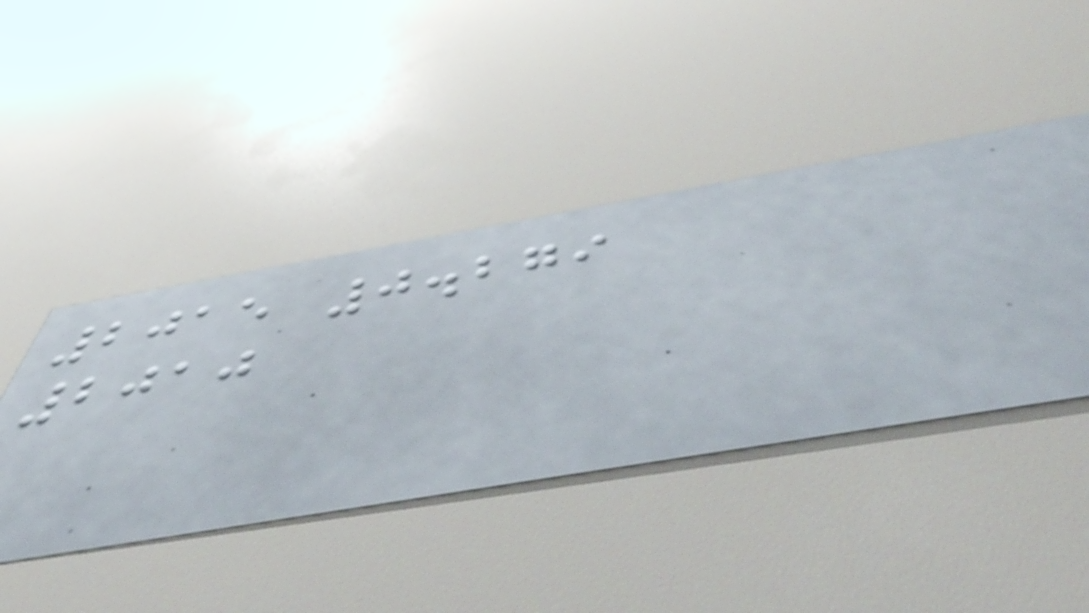2015 0.279
2010
